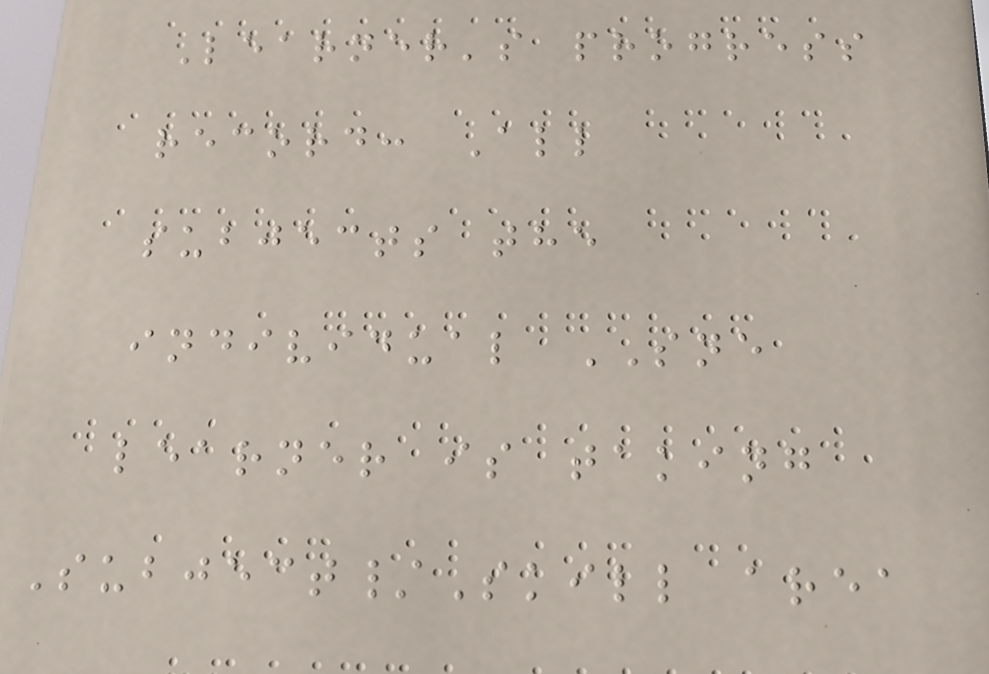Learner's progress
record: All
subjects the
individual SNE
learner is taking
Subject/Skill area
